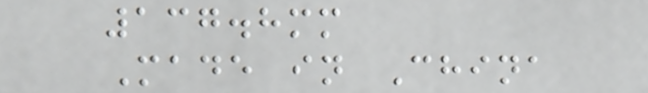137.8mm
Made in China
